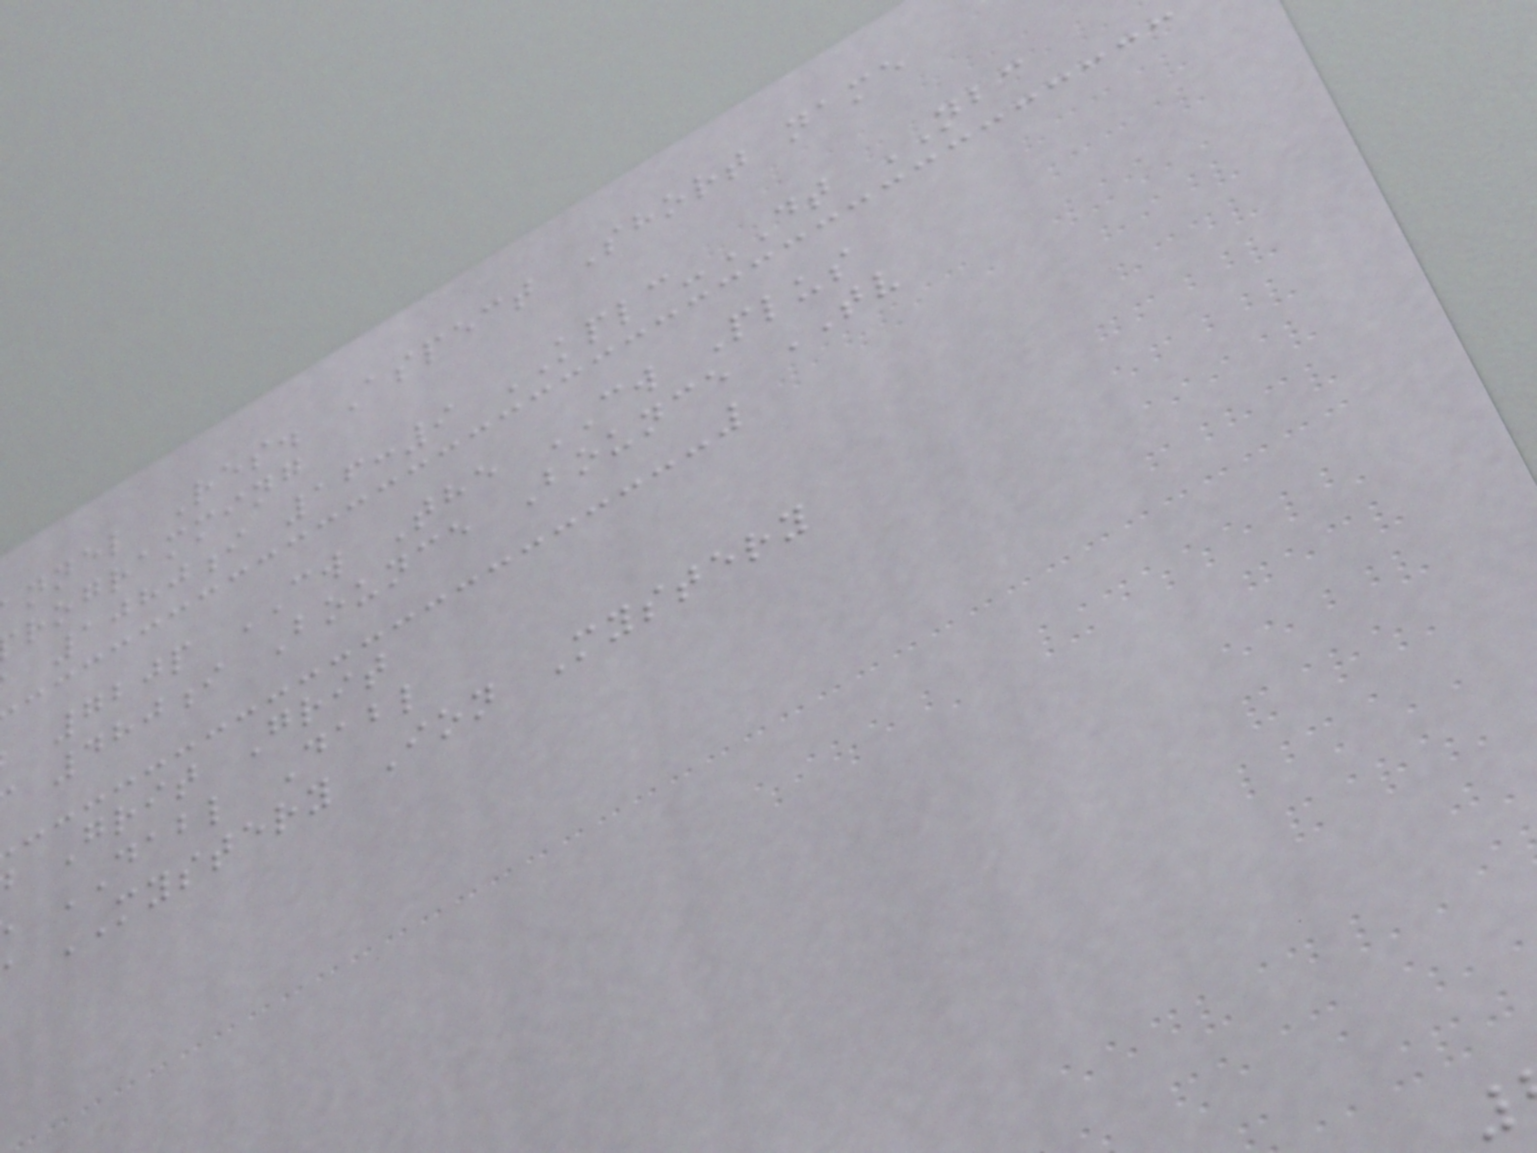nnel Res. Aspect Short name
rogramming
1080i 16:9 KPLC-DT NBC
720p CW The CW Plus
480i Bounce Bounce TV
Grit Grit
DABL Dabl
MYSTERY Ion Mystery
